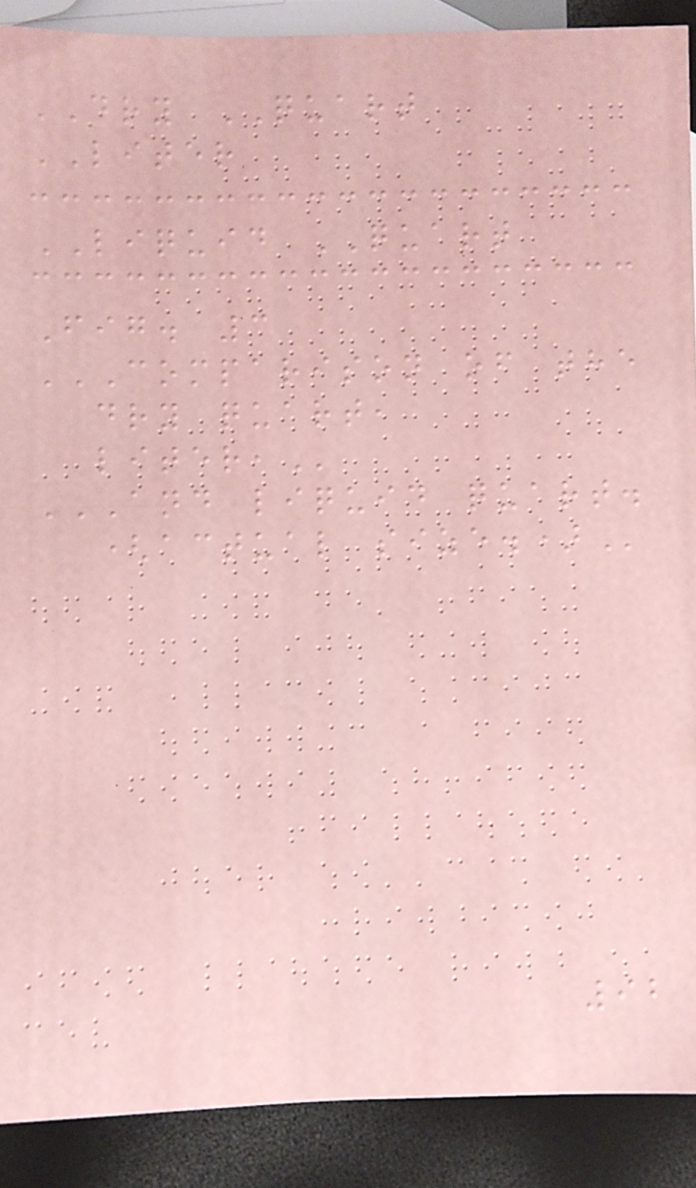DRY QUART
LITER
LIQUID QUART
Fig. 3
COMPARISON OF THE
DRY QUART,
LITER,
AND LIQUID QUART.
(ACTUAL SIZE.)
92
